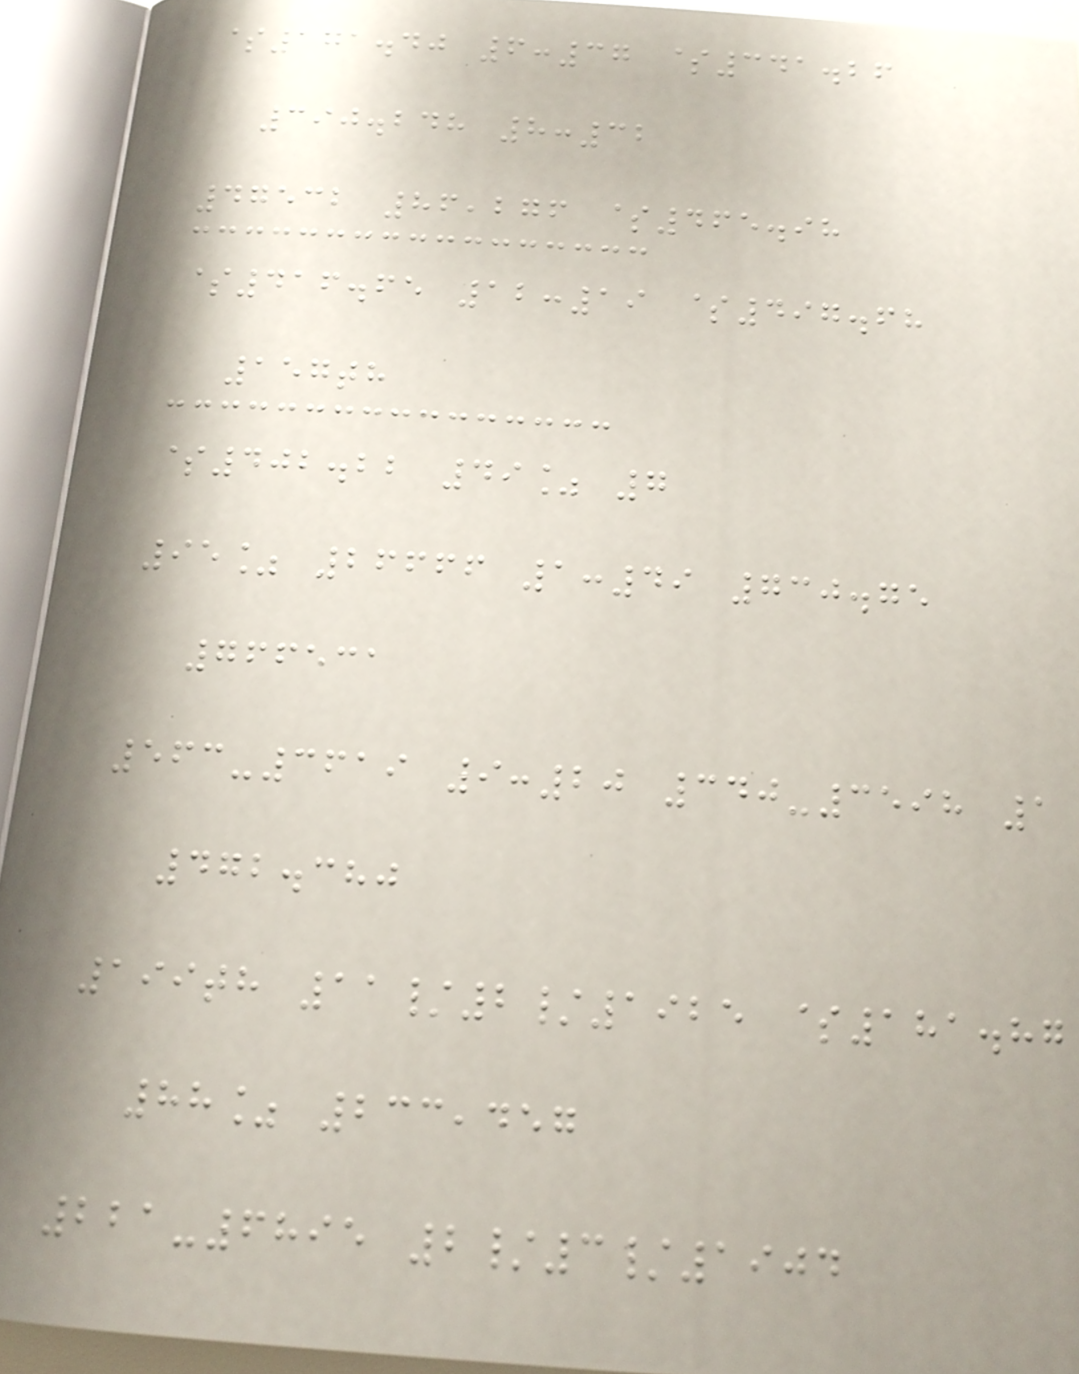$171.40 6:37 $341.26
390.248 8:32
47532 86,276 $465.98
$416.65 12:19 $497.68
157th
$402.22 49% 7
95% 26666 1:49 730.75
766531
563-3619 9:20 340-3598 1
472.380
199th 11/2/1925 $181.87
88% 233,457
221-6895 2/3/1904
